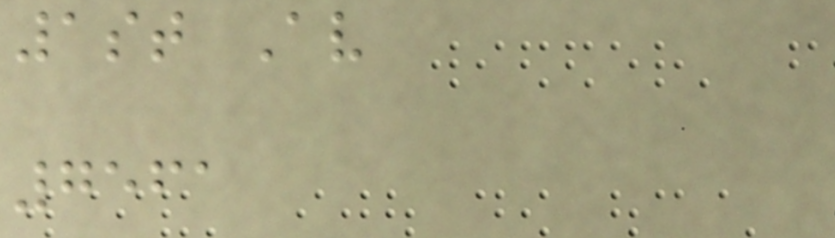1st Av
7561
